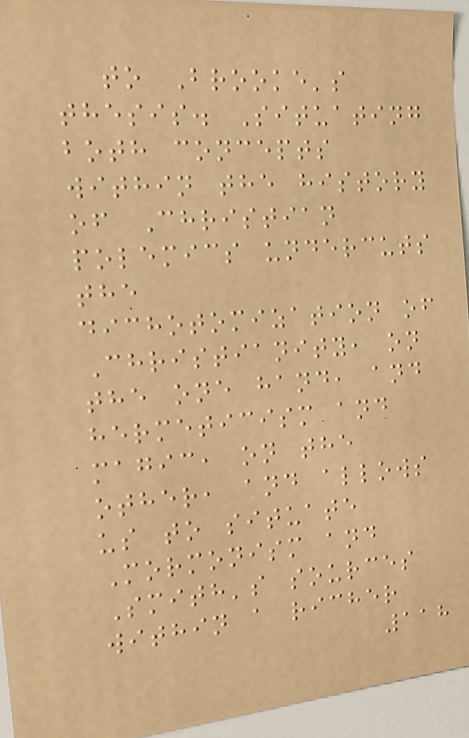to Brooke's
thesis. Situating
both concepts
within the history
of Christian
polemics undercuts
the
dichotomization of
Christianity, on
the one hand, and
hermeticism and
magic, on the
other, and allows
us to situate
Mormonism and
Smith's sources
within a richer
118
